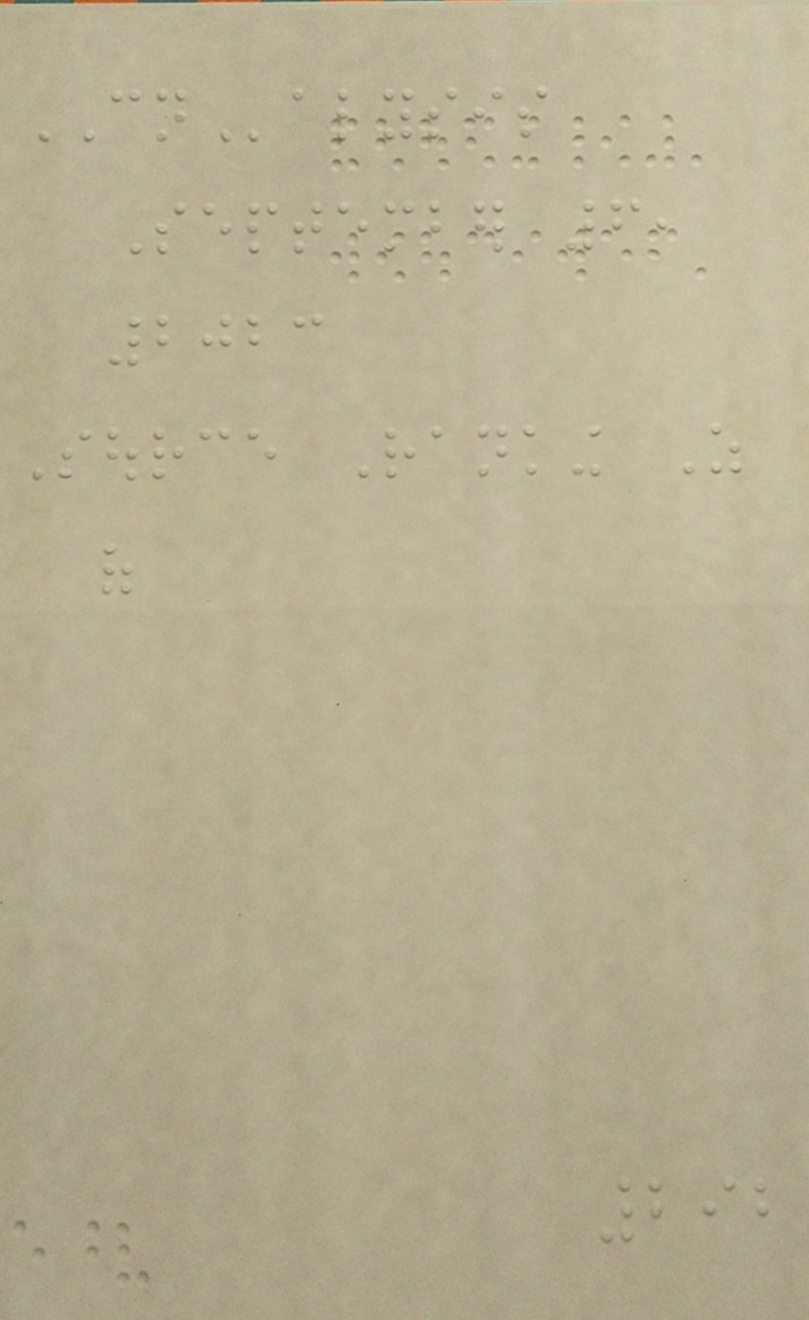CNalysis
September 6,
2023
Source Ranking As
of
292
